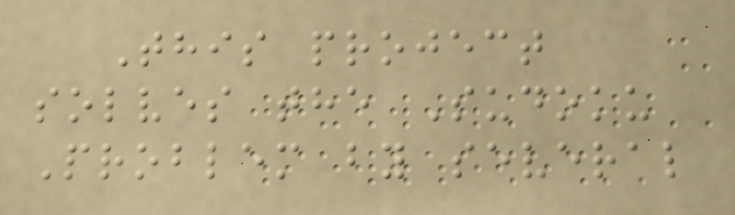This project
solves the Sudoku
Problem by several
